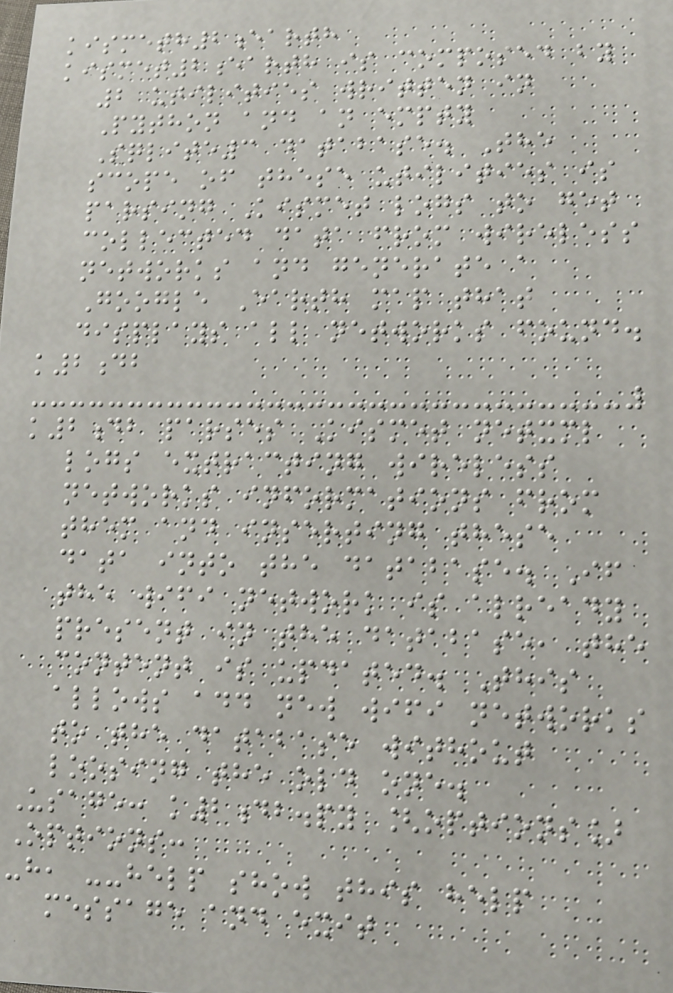kismeth2earth
kismet2earth is composed by
2 utilities written in
Python and an empty
Sqlite3 database. The
scope of these utilities is
parsing Kismet logs to get
collected data from wireless
networks and generate a
Google Earth map that
displays all networks found.
k2db
k2db parses Kismet netxml
logs extracting wireless
networks informations from
them and inserting these
data into the database. If
the wifi network is already
present in the database, the
content is updated. This
allows add new wifi networks
to the database without
loosing the old one.
Usage: k2db.py [options]
Options:
-h, --help show this help
message and exit
